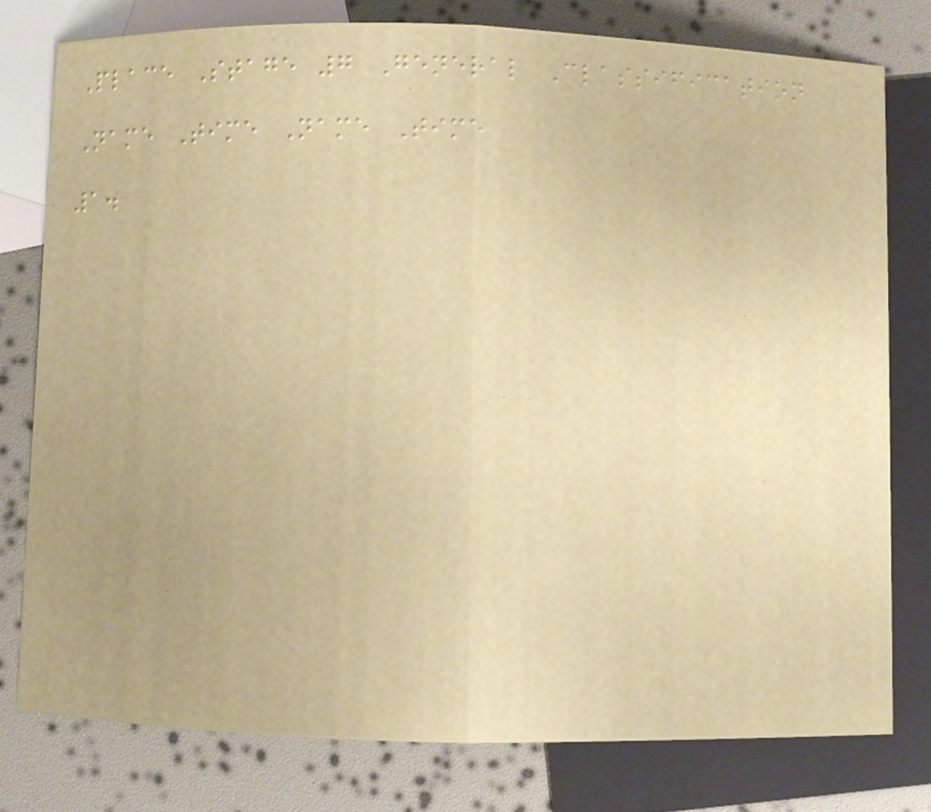Place Stage 7 General Classification
Name Time Name Time
1.
